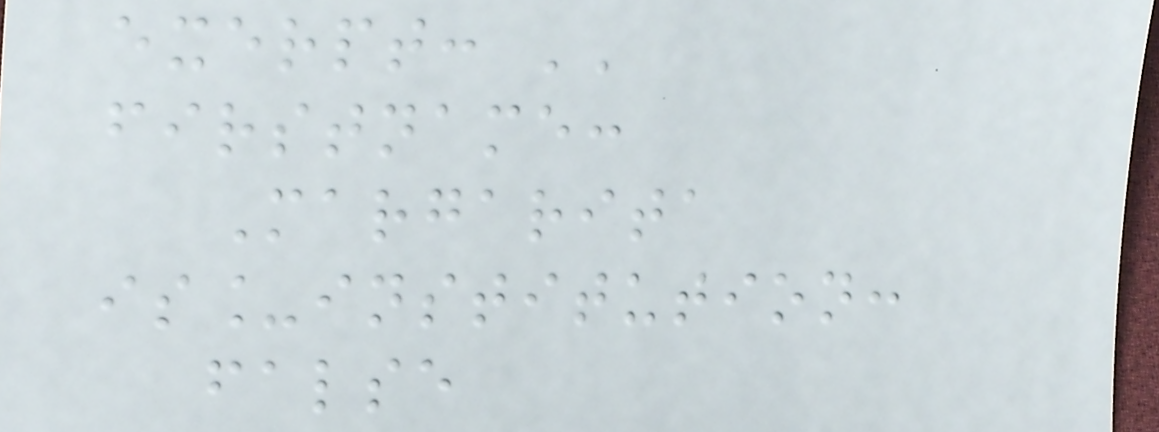exerpt: ''
firstname:
Margarita
is_institution:
false
